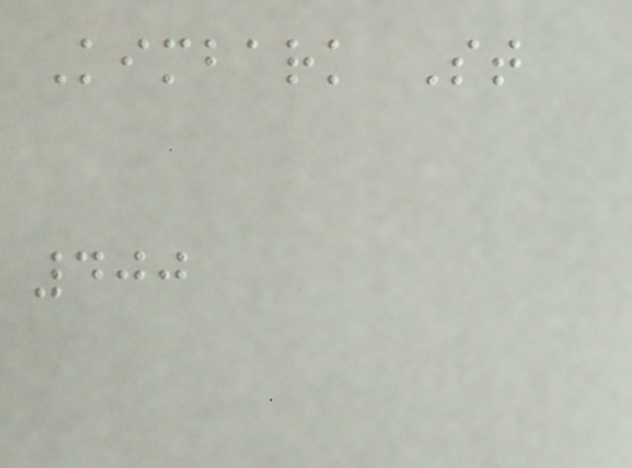Kimbark St
400
